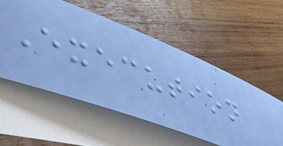Execution
